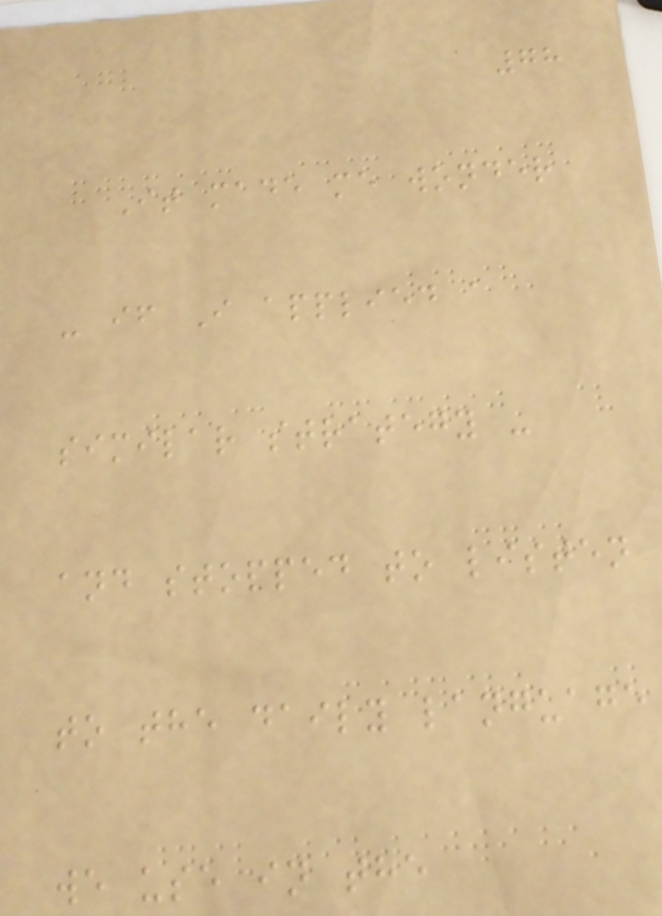78
It made me wonder
- if I applied a
similar strategy -
and stopped to listen
to the daily language
we use in the
